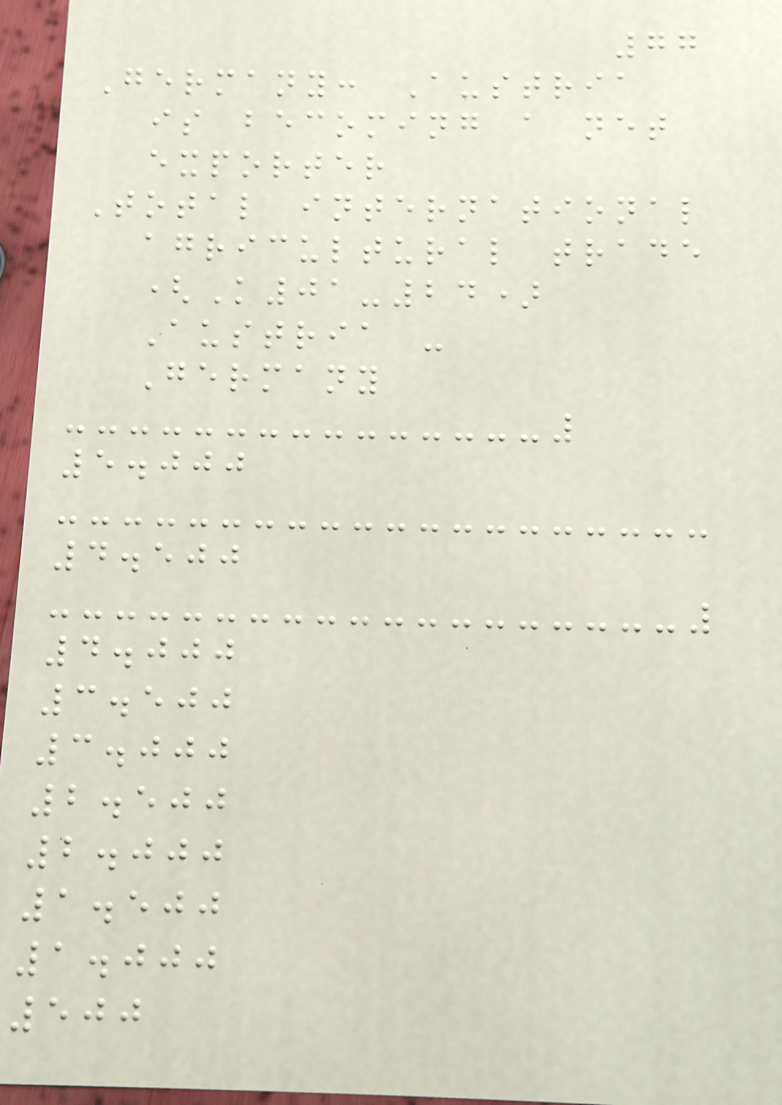77
Germany: Austria
is becoming a net
exporter
Total international
agricultural trade
(K01-24)
Austria -
Germany
5.000
4.500
4.000
3.500
3.000
2.500
2.000
1.500
1.000
500
